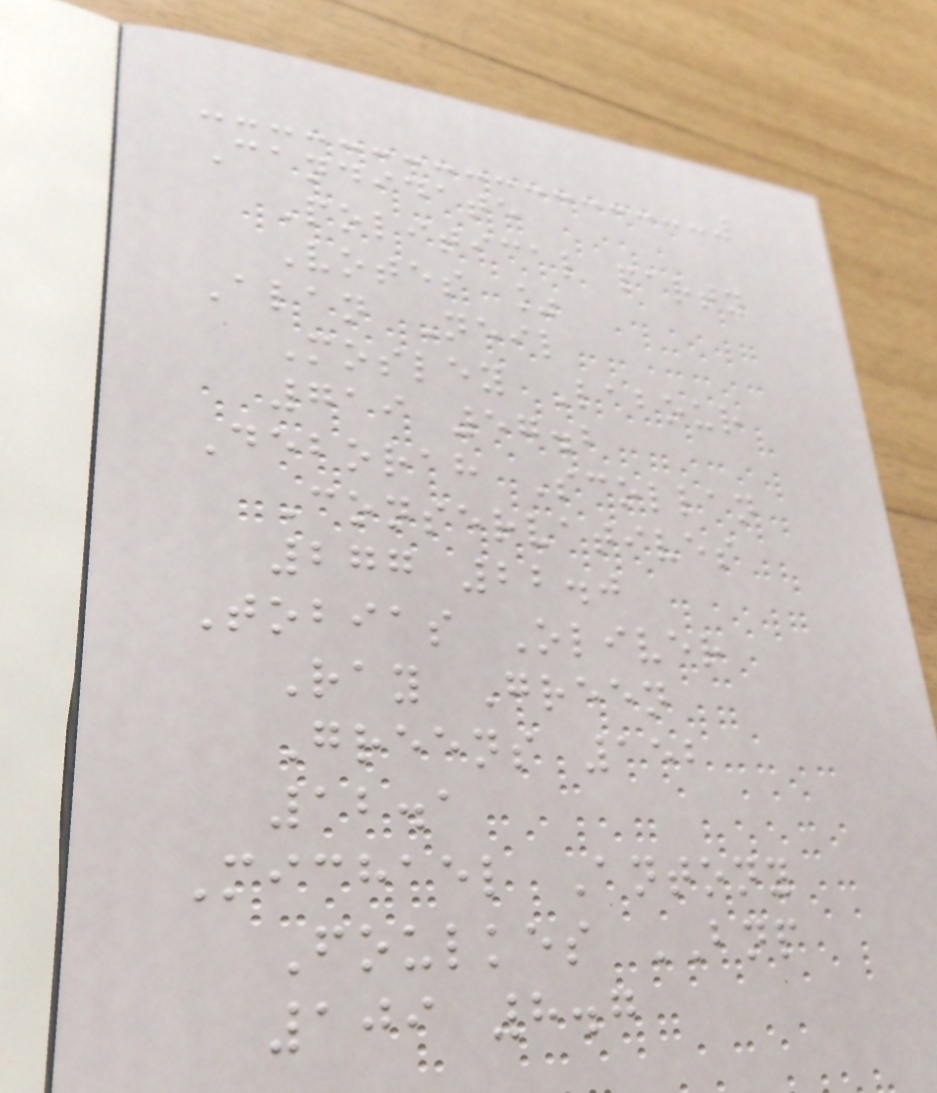Candidate
Political party
Votes %
Alan Neil
Mosley Labour
719 57.2
Deborah Scollan
Conservatives
277 22.0
Tobias Oliver
Ray Green
Greens 152
12.1
Michael Antony
Foulkes BNP
109 8.7
